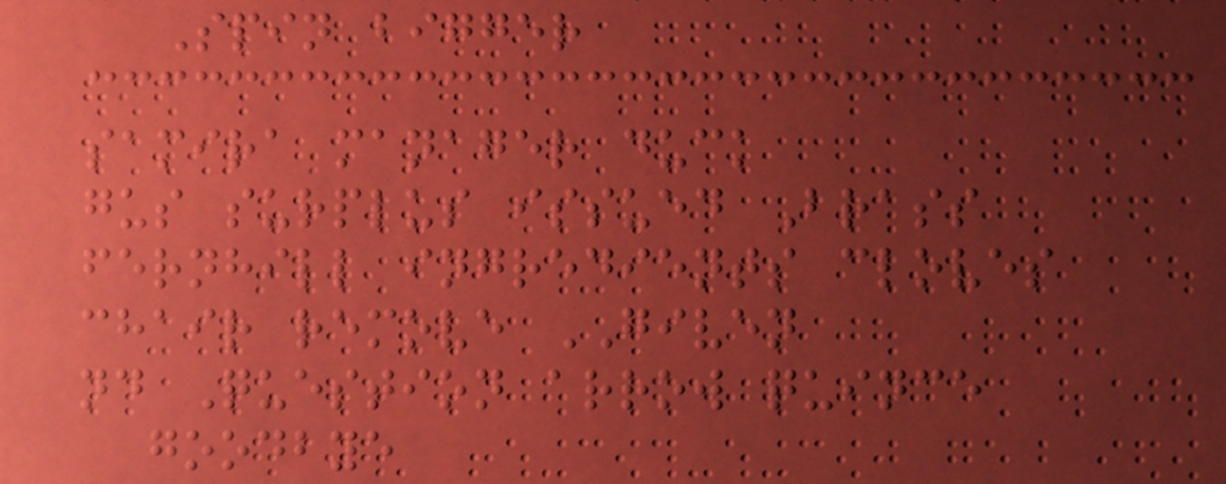Spin bigger
samira manager duck
gus surplus issued Brass
fernhill ingredients cloves
chair remove GIVEN
nd Question arrow quince
goodbye
